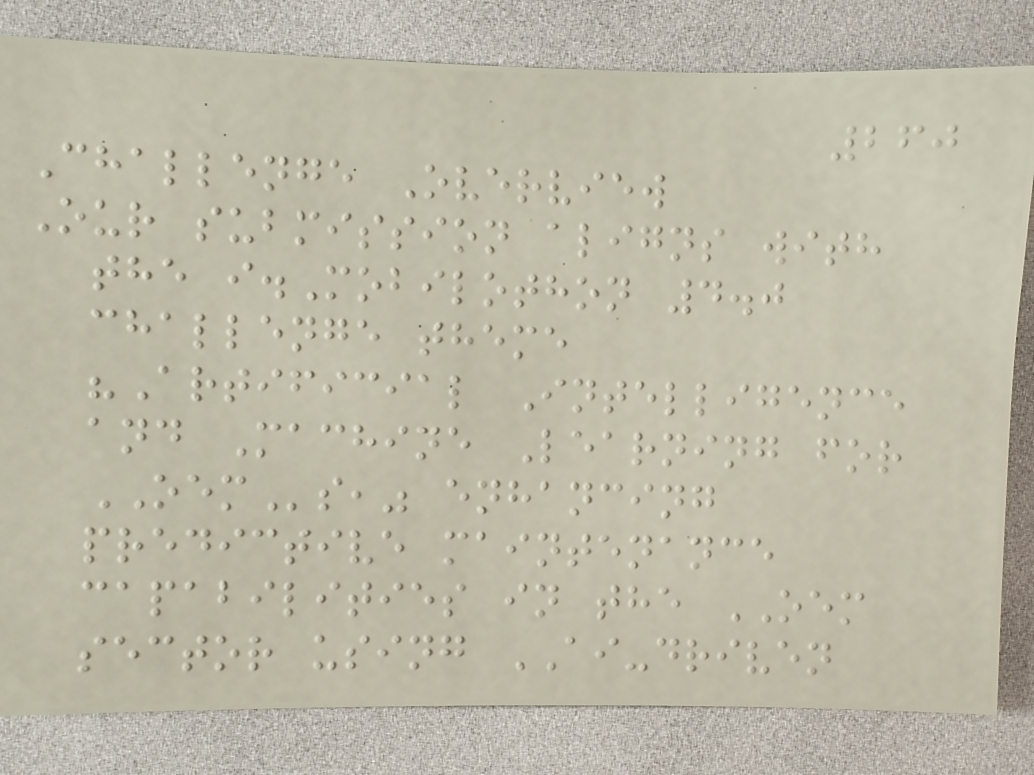260
Challenge Overview
Our submission aligns with
the i.Mobilothon 4.0
challenge theme
"Artificial Intelligence
and Machine Learning for
OEMs," enhancing
predictive maintenance
capabilities in the OEM
sector using AI-driven
